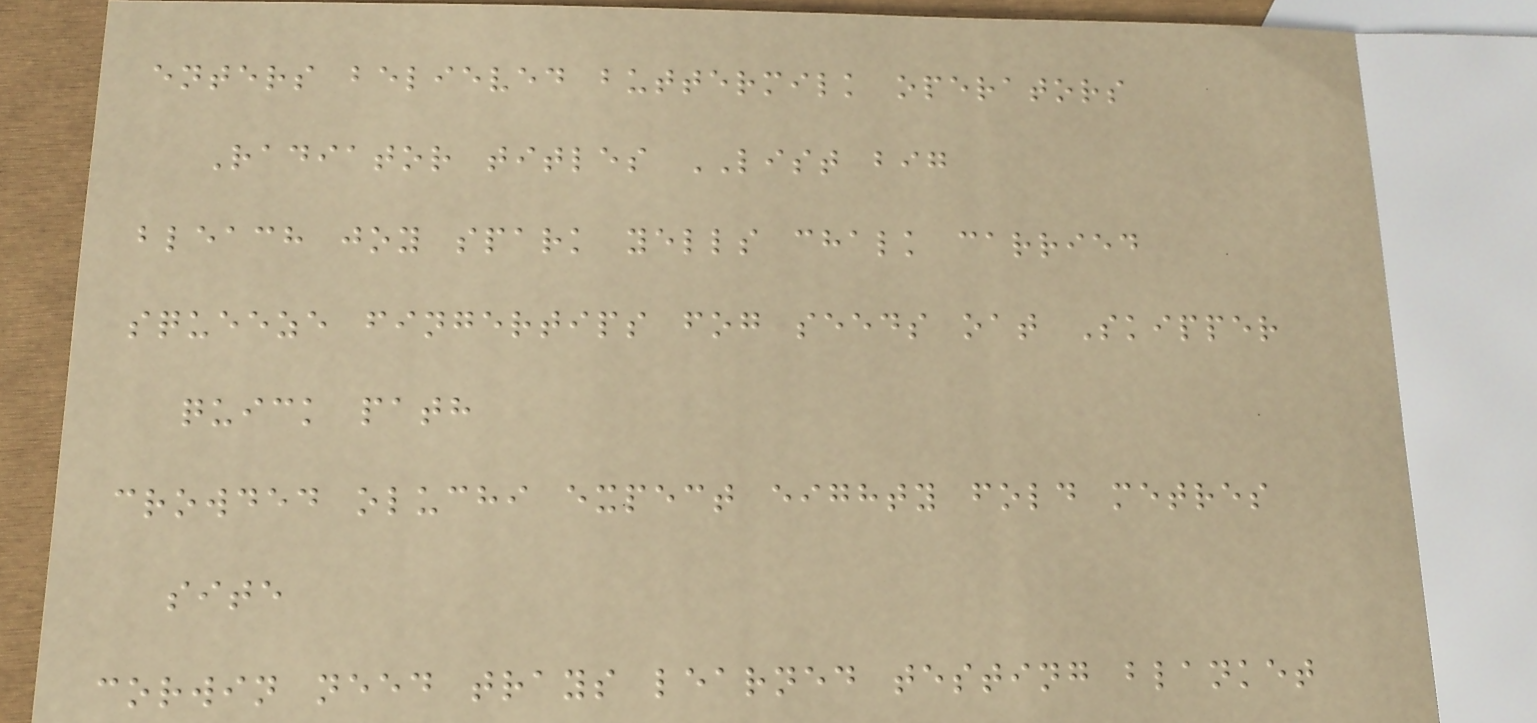enters believed buttermilk operators
Radiator titles LIST big
bleach joy spark yells chalk carried
squeeze fingertips fog seeds oat Skipper
quick path
crowded oluchi expect eighty fold metres
site
corwin need trays learned testing blanket
